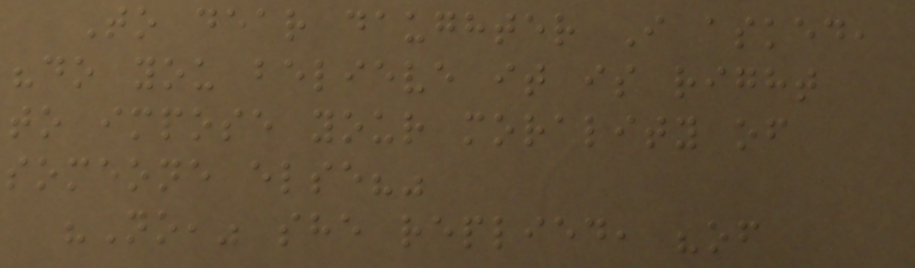To dear daughter I asked,
"do you believe it is right
to impose your morality of
someone else?"
"No," she replied, "of
